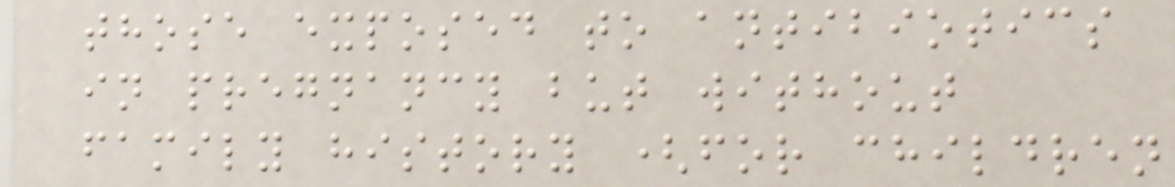those exposed to antibiotics
in pregnancy but without
family history (for children
